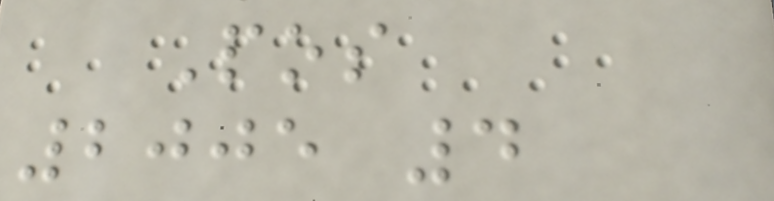Pos
2005 4
